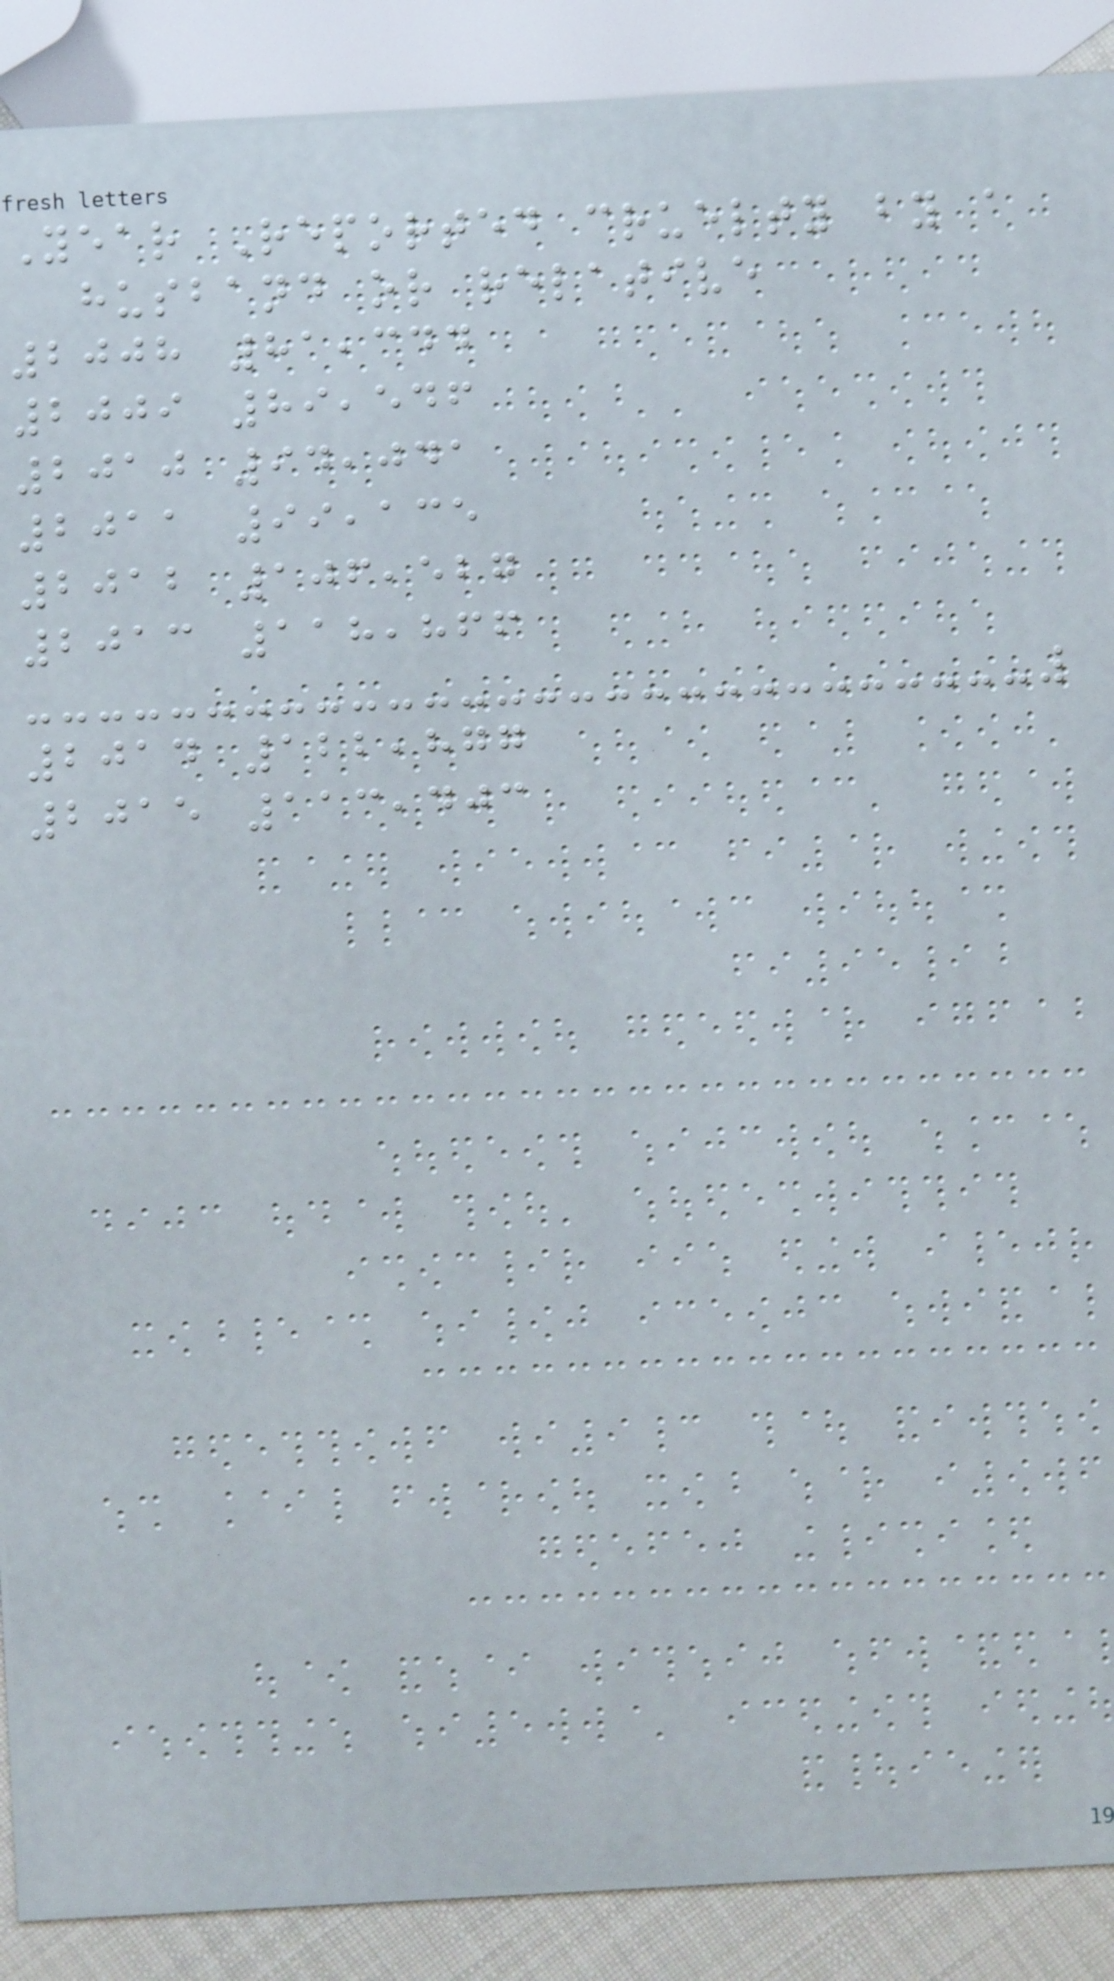Year Reported cruelty by a
husband or relative
2008 81,344
2009 89,546
2010 94,041
2011 99,135
2012 106,527
2013 118,866
2014 122,877
2015 113,403
